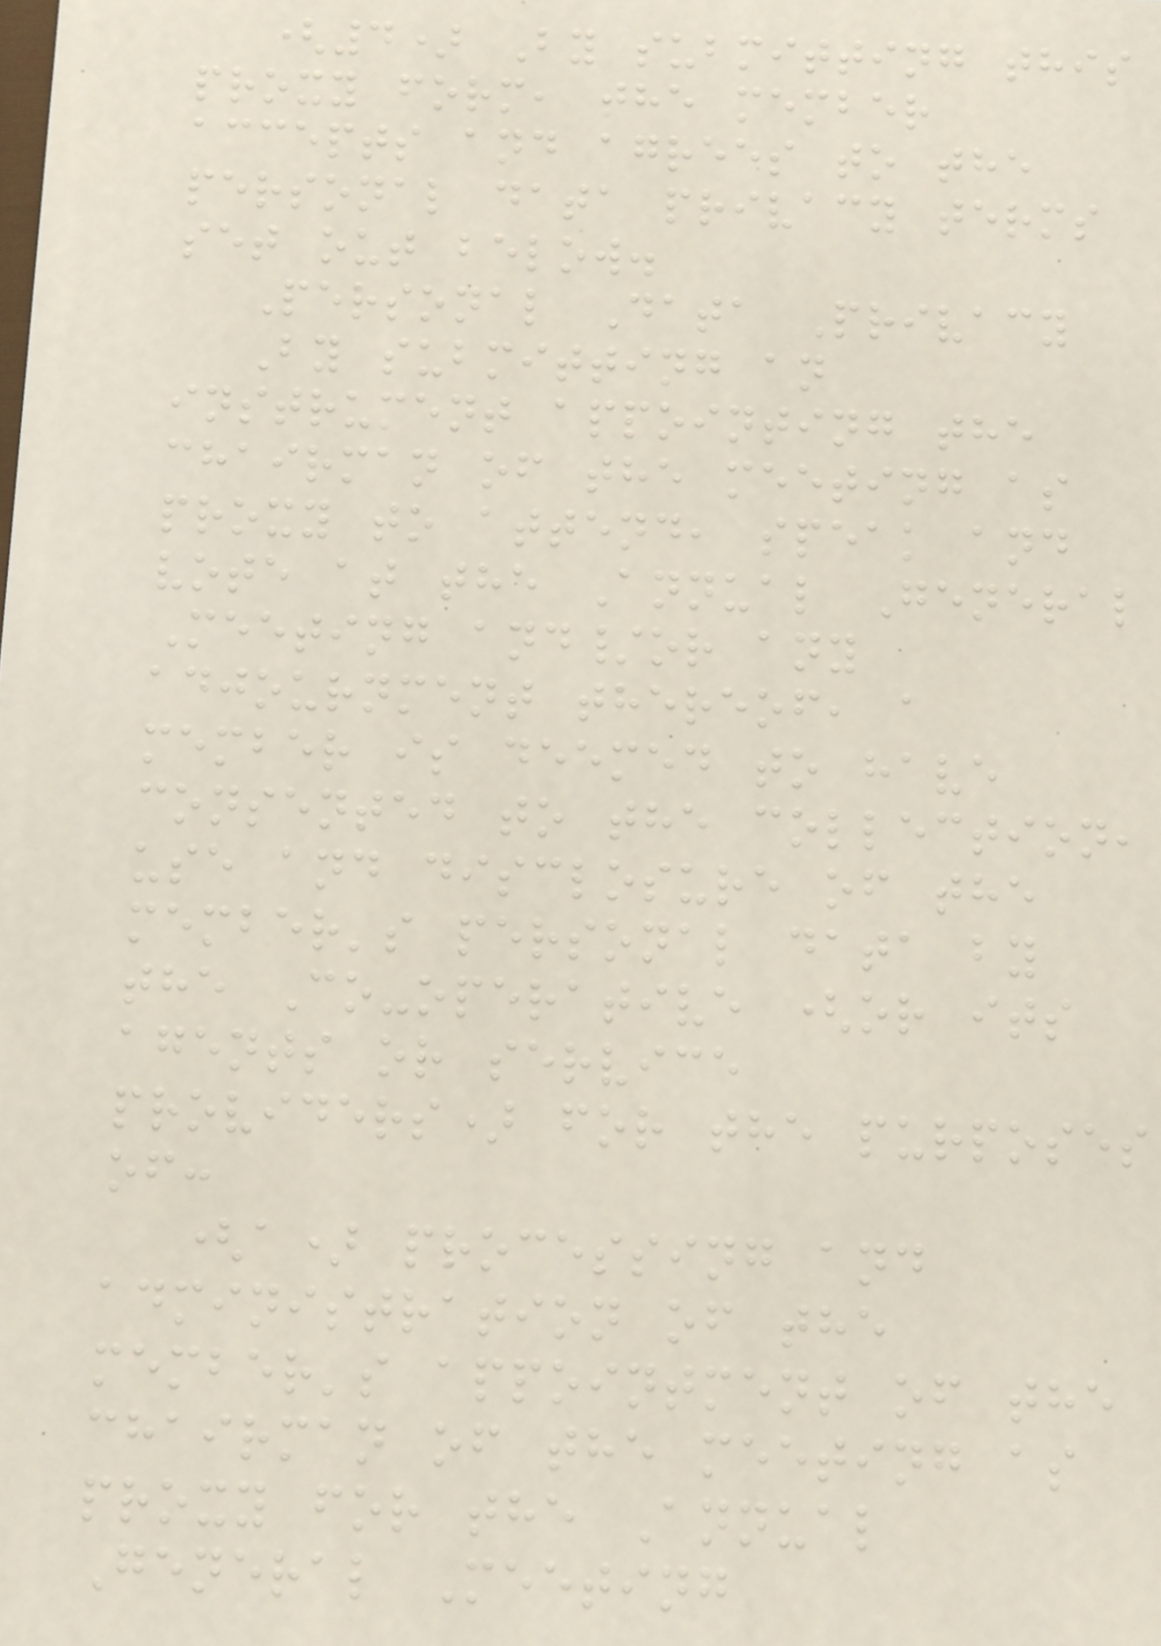(4) By submitting this
proxy form, the member
accepts and agrees to the
personal data privacy terms
set out below.
Personal Data Privacy
By submitting an
instrument appointing the
chairman of the meeting as
proxy to attend, speak and
vote at the Annual General
Meeting and/or any
adjournment thereof, a
member is deemed to have
consented to the collection,
use and disclosure of the
member's personal data by
the Co-operative (or its
agents or service
providers) for the purposes
of:
(a) processing and
administration of the
member's appointment of the
chairman of the meeting as
proxy for the Annual
General Meeting
